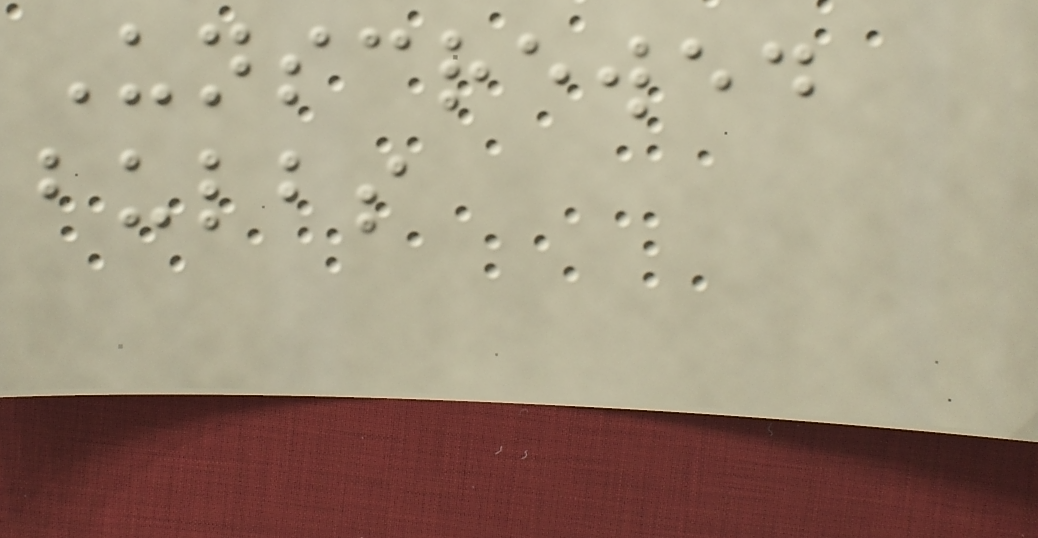Unscrewed
bulbs
